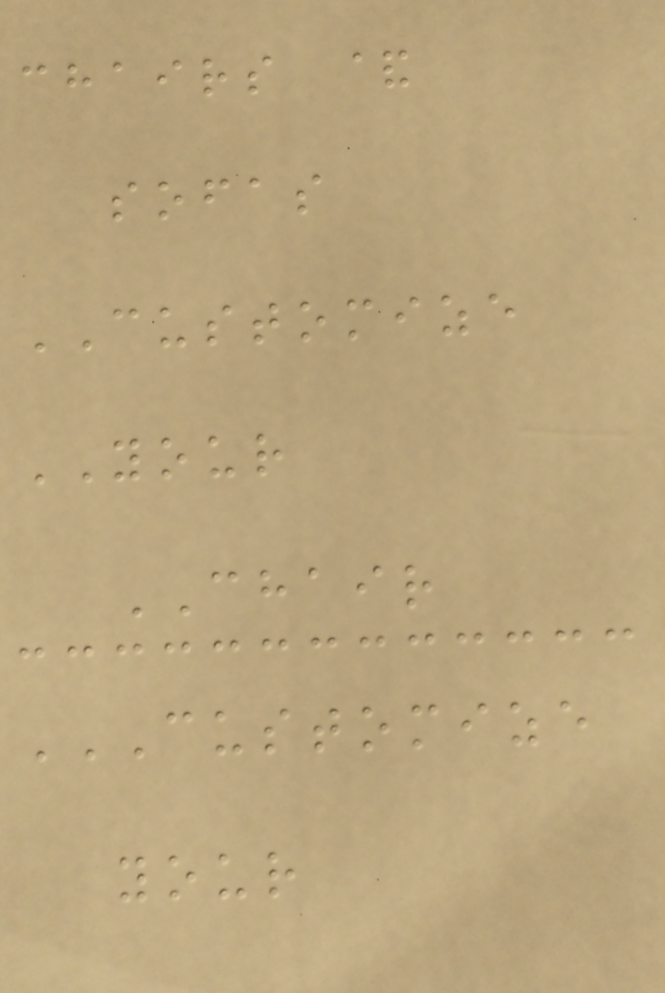chairs &
sofas
CUSTOMIZE
YOUR
CHAIR
CUSTOMIZE
YOUR
